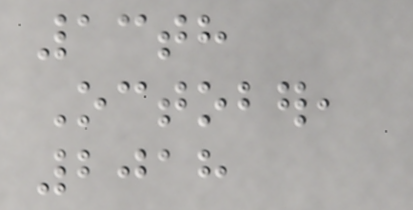13th
October,
2018
